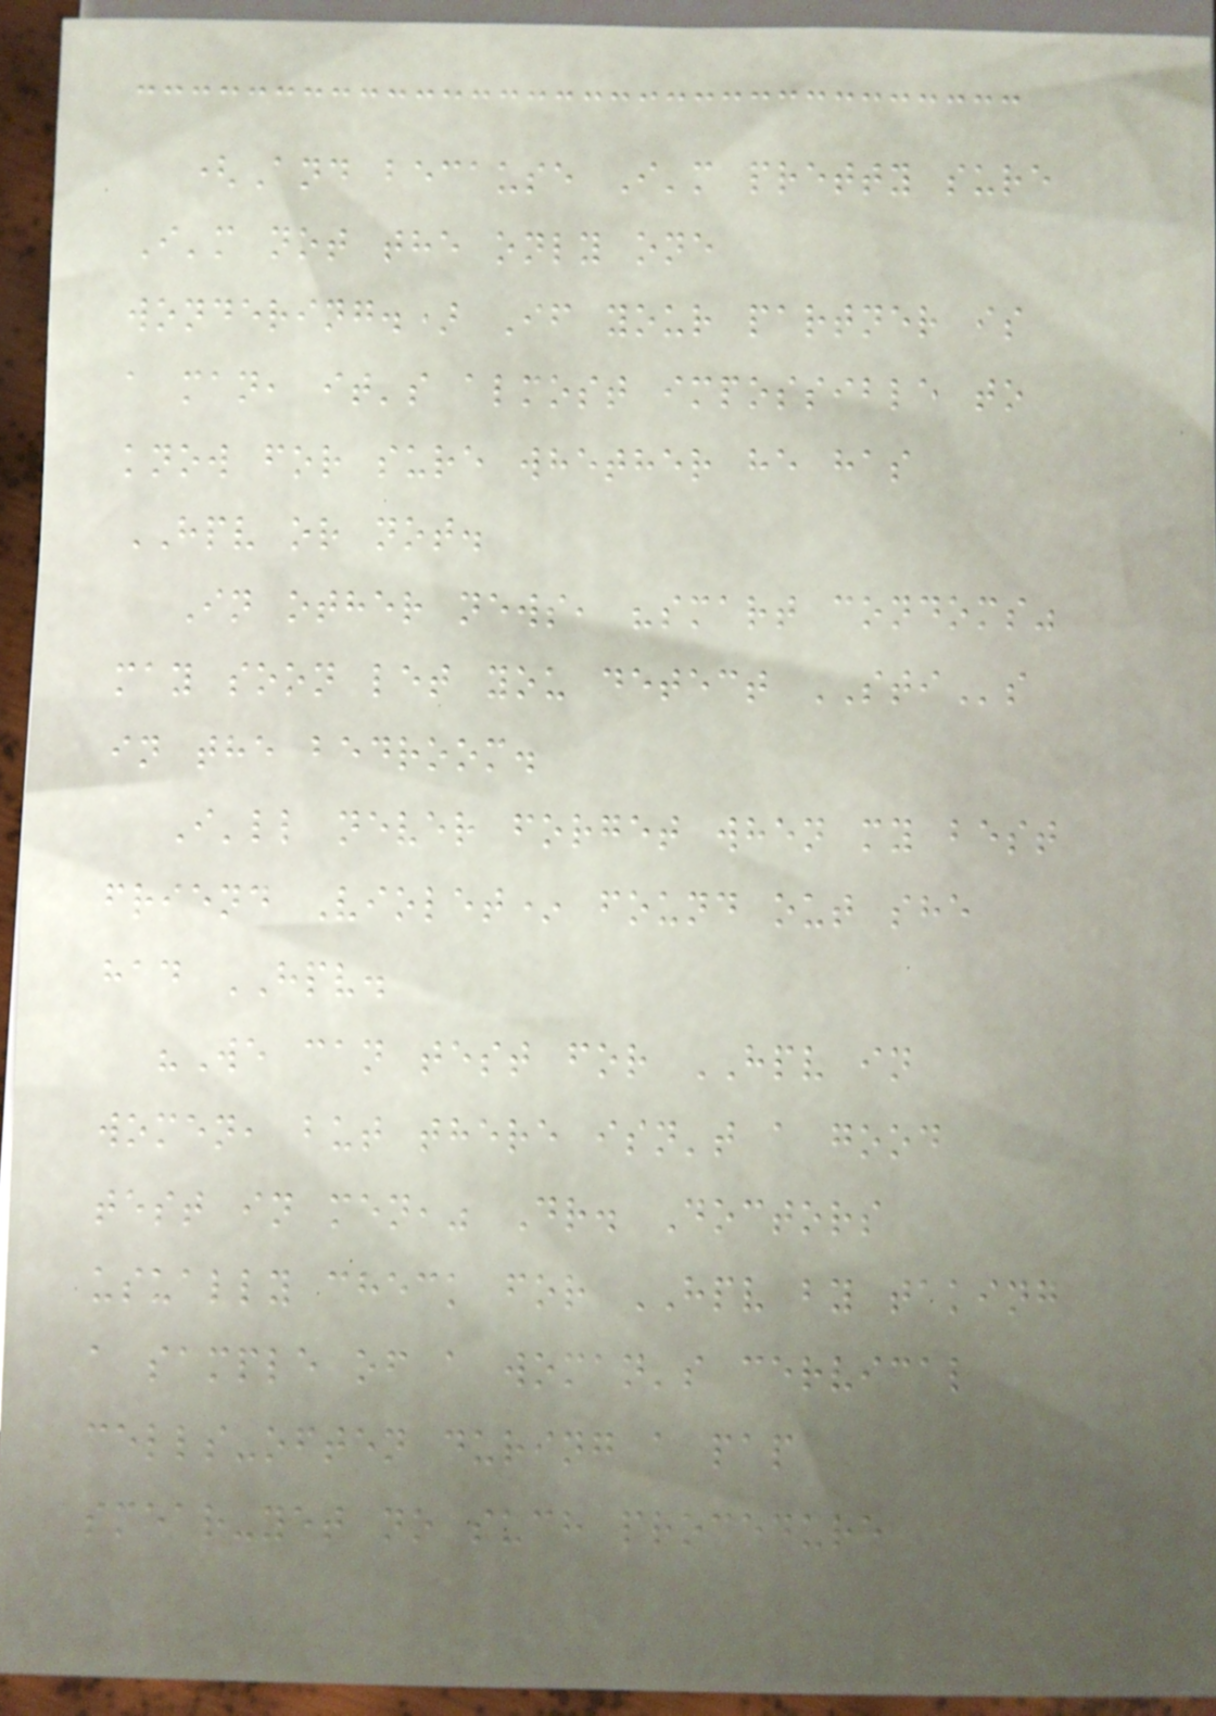(And because I'm pretty sure
I'm not the only one
wondering.) If your partner is
a man, it's almost impossible to
know for sure whether he has
HPV or not.
In other news, "smart condoms"
may soon let you detect STIs
in the bedroom.
I'll never forget when my best
friend Violet* found out she
had HPV.
"We can test for HPV in
women, but there isn't a good
test in men," Dr. Doctors
usually check for HPV by taking
a sample of a woman's cervical
cells-often during a pap
smear-yet no such procedure
